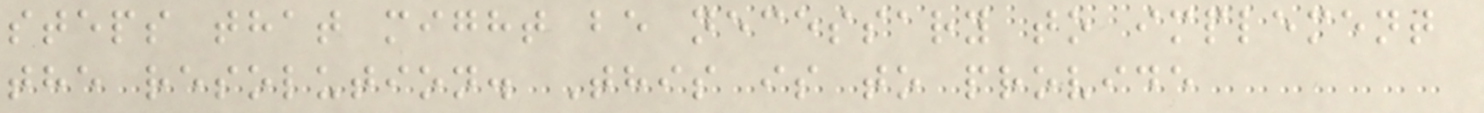steps that might be necessary to implement
the resolution. This is to provide
